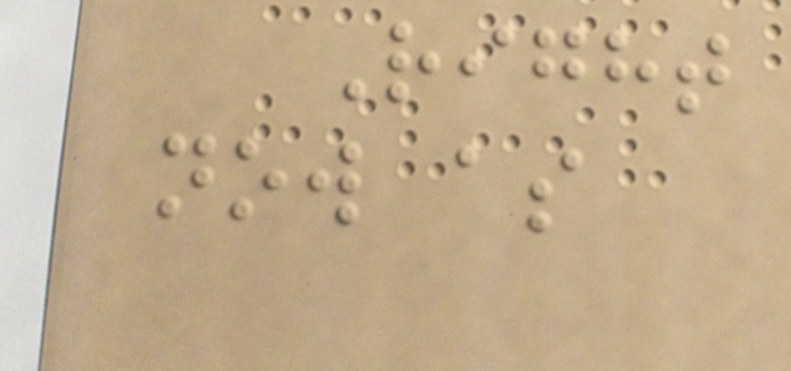Right
now as
